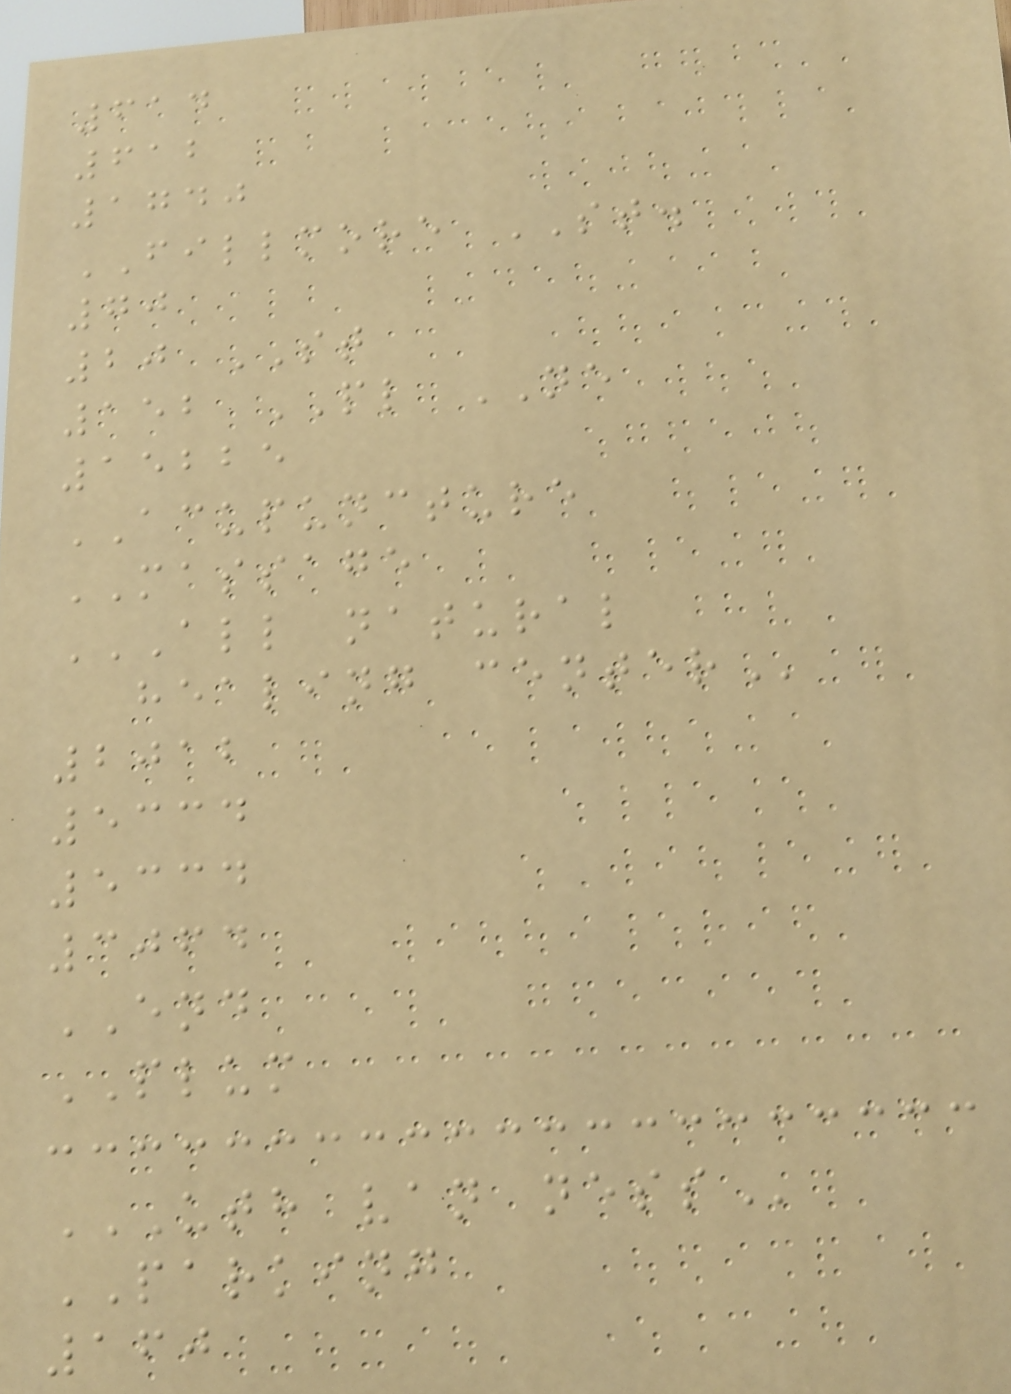614
612
1740
FILLMORE ST.
70
20 ST
152 PL NE
15225
ACUPUNCTURE
MASSAGE
ALL NATURAL
HEALING CENTER
2012
5334
5334
3064
END
PLUM
UTH VAN NESS
PARKING
160
